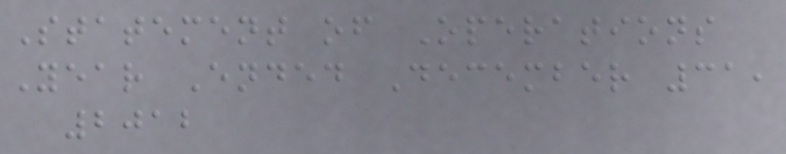Statement of Operations
Year Ended December 31,
2012
